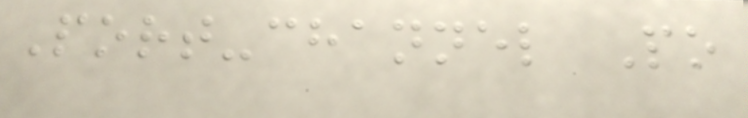Port-channel Po
